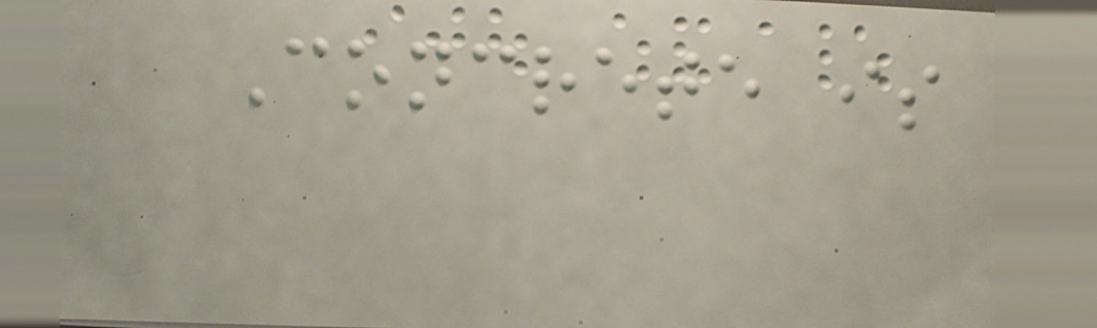Concrete is
